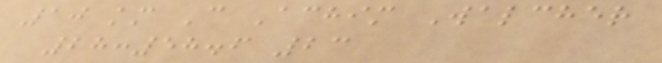10 km C Achim Walcher
28:58.6 23
